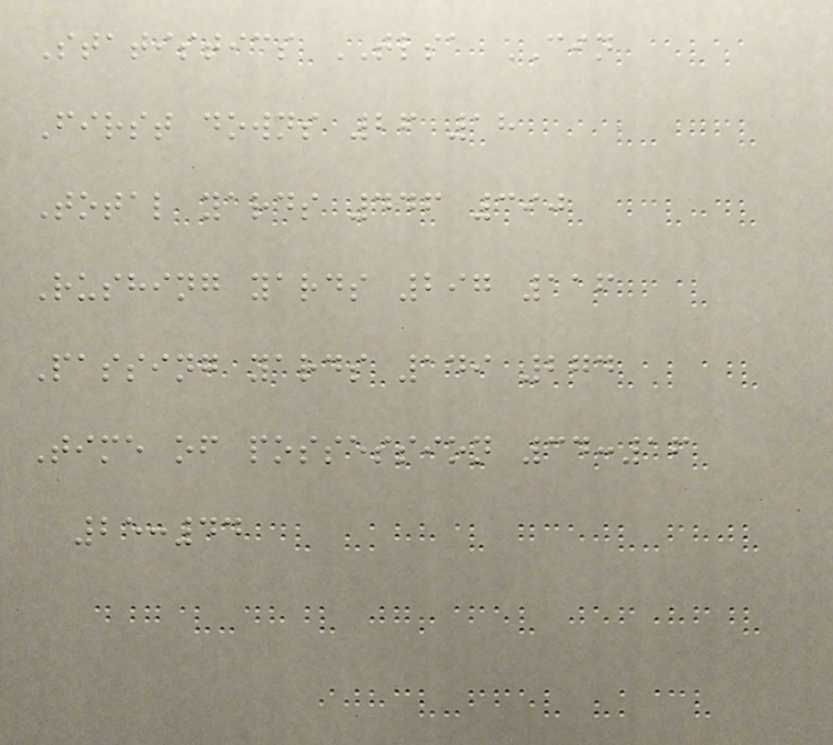Statistics TLSA CIN
First downs 26 18
Total yards 446 390
Rushing yards 297 116
Passing yards 149 274
Time of possession 34:16
25:44
